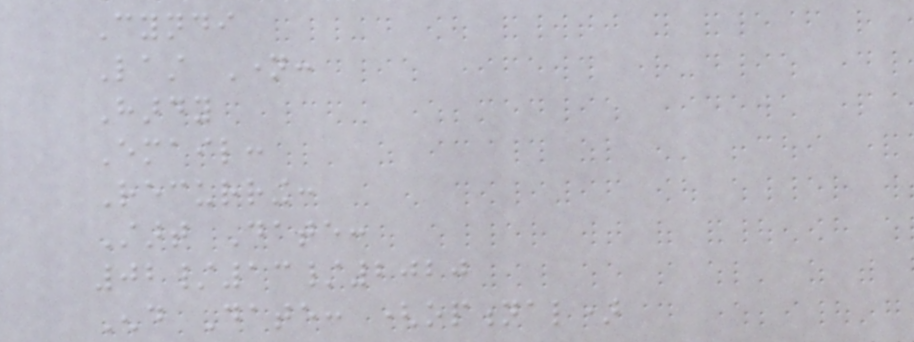Cyndi
Last Name:
Hardy
Email:
Recurring:
Start Date:
02/13/2020
End Date: (optional)
